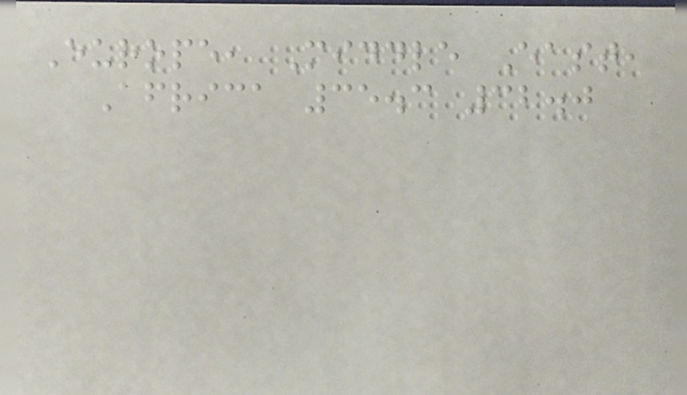Europe, Middle East,
Africa 35.3 32.0
